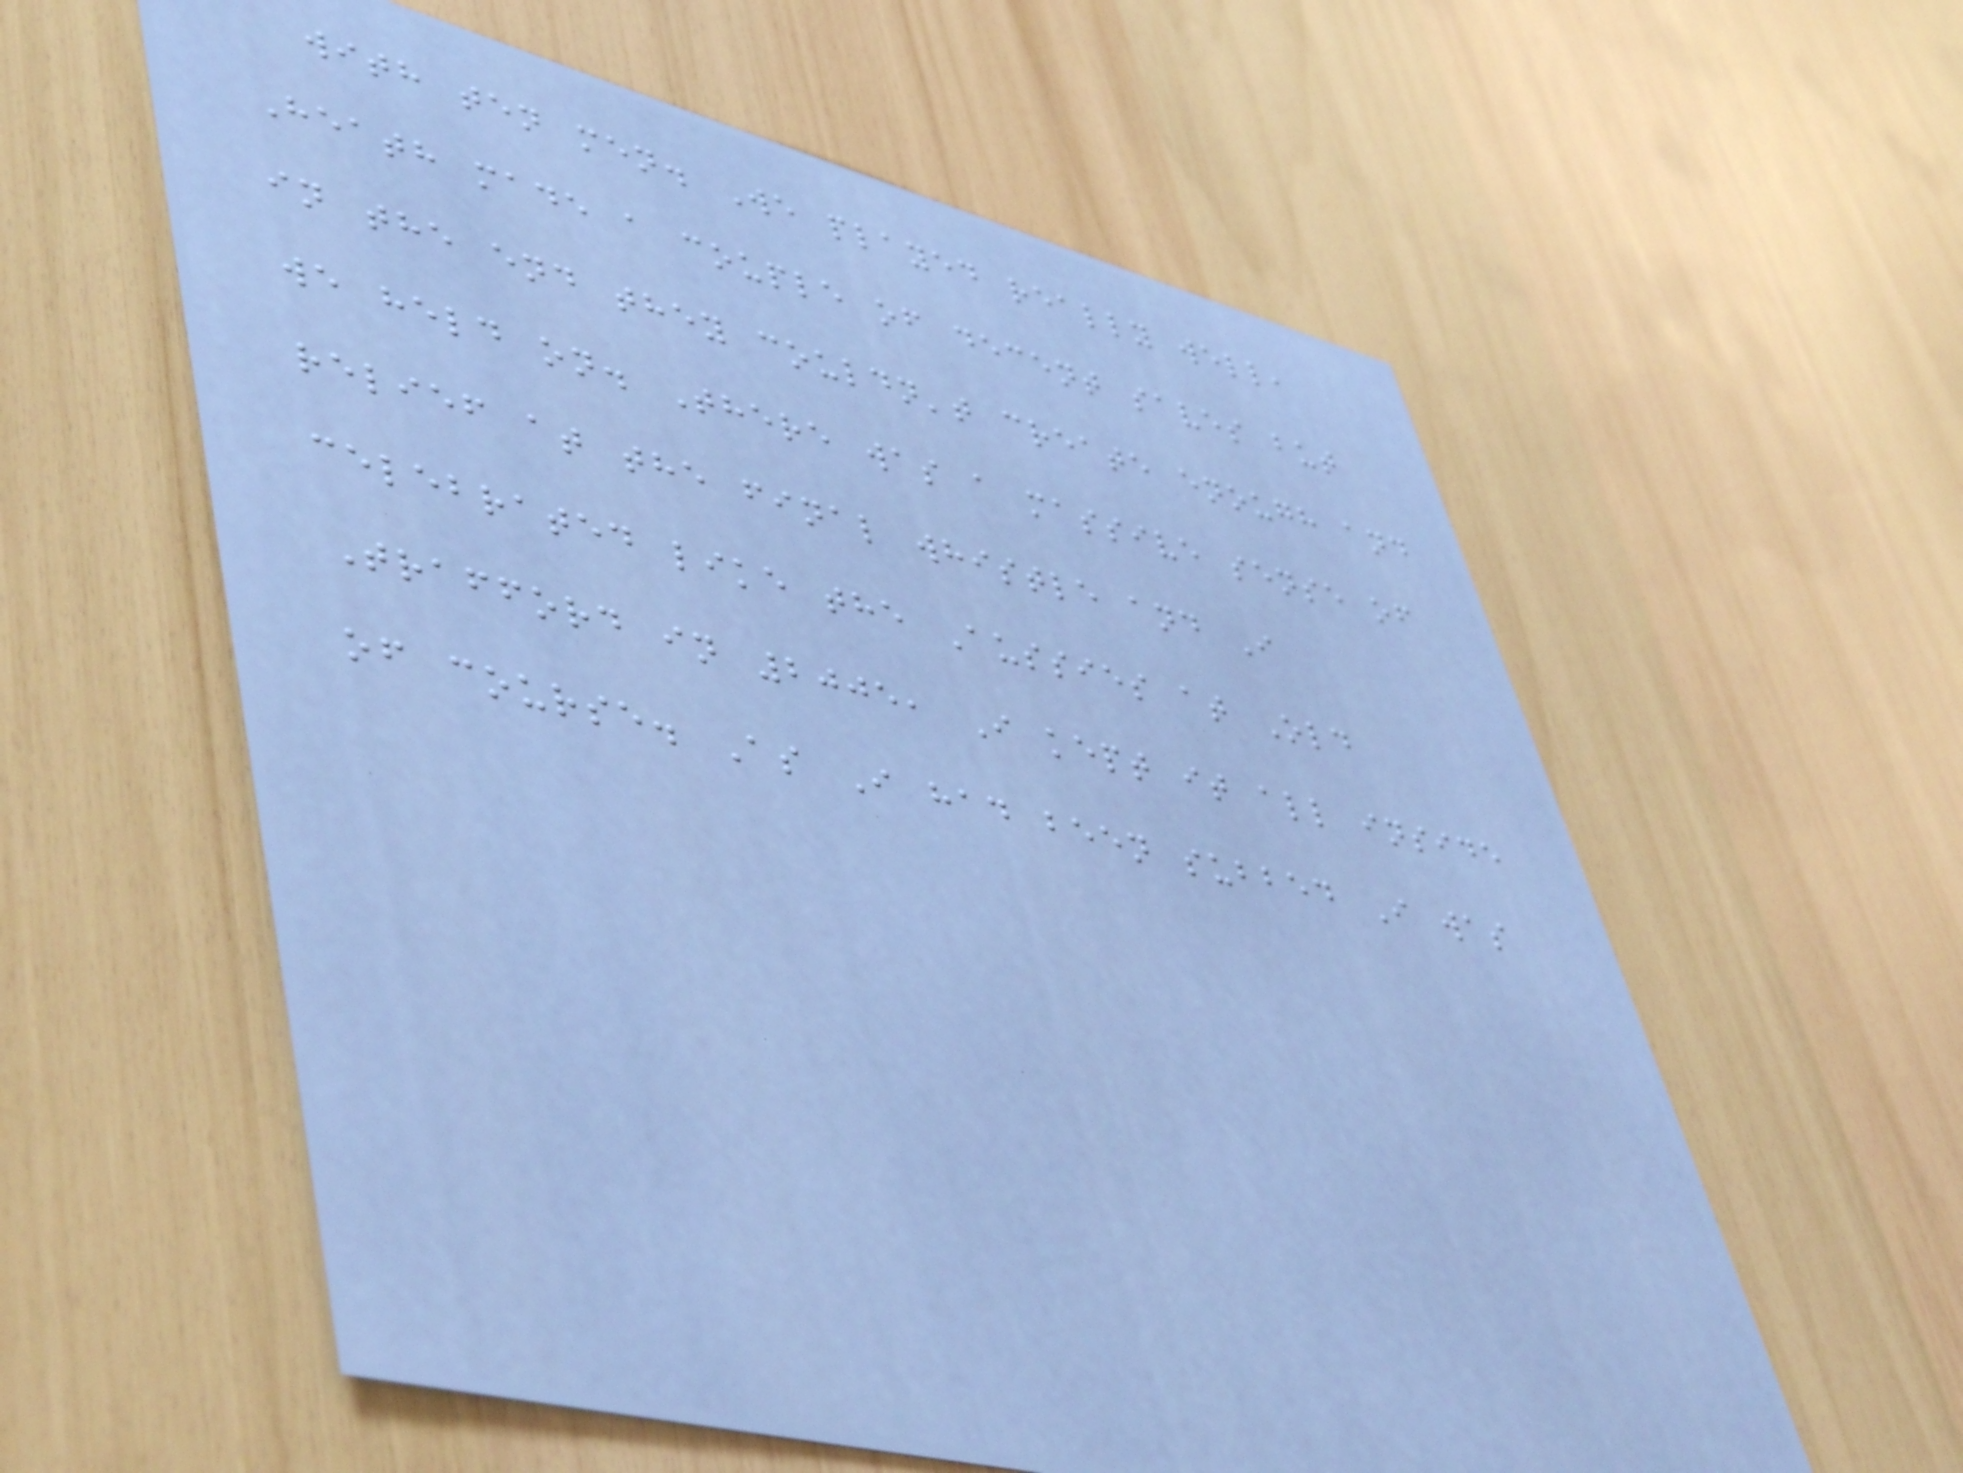with ten men. We played really well,
Heath made a couple of decent saves but
in the end they couldn't create enough and
we held on. There was a massive sense of
relief at the final whistle and I
celebrated like the Aussies at Old
Trafford in 2005, I kept it all inside
of course. As I had been subbed I was
